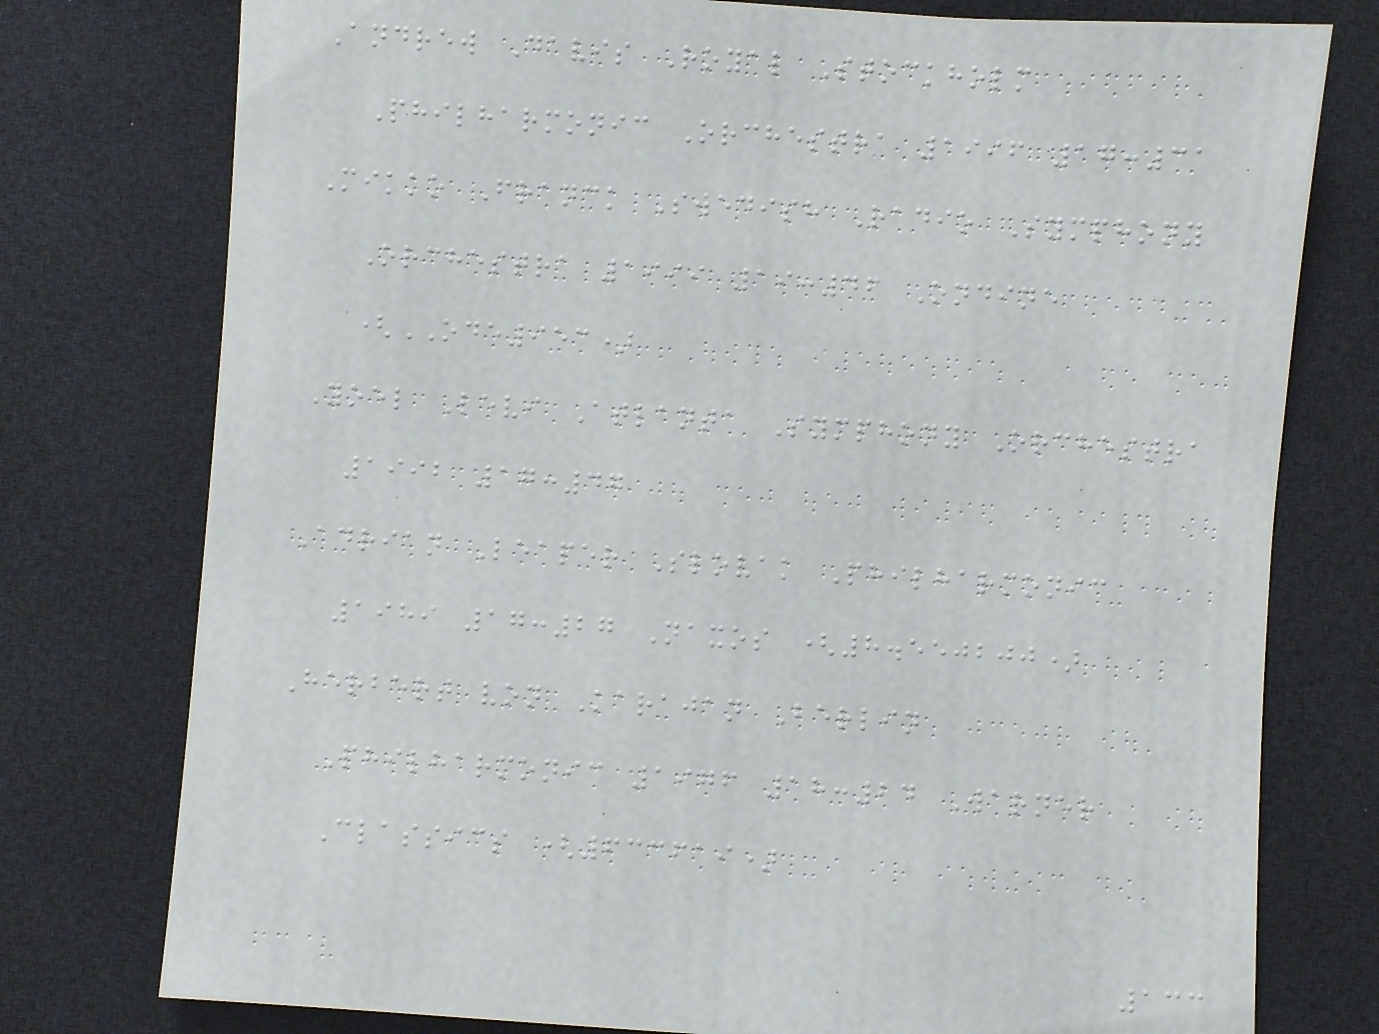Andrew Davis Royal Stockholm
Philharmonic Orchestra 1996 17:31
Mikko Franck Swedish Radio Symphony
Orchestra 1999 19:46 Ondine
(ODE953)
Yoel Levi Atlanta Symphony Orchestra
1992 17:47
Adrian Leaper Slovak Philharmonic
1989 17:27 Naxos (8.550200)
Herbert von Karajan Berlin
Philharmonic 1976 18:24 Warner
Classics (633619)
133
